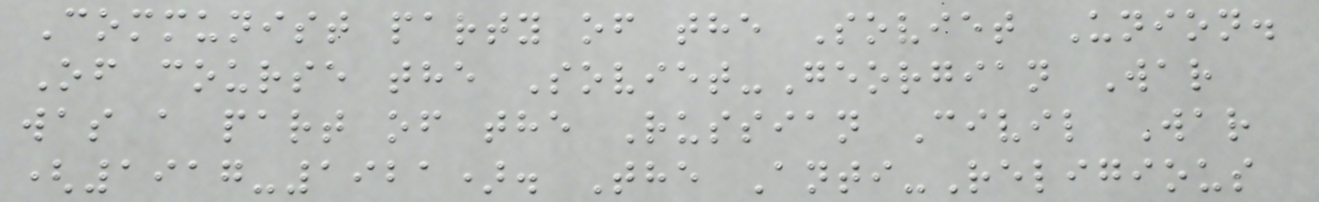Communist party of the Soviet Union.
Of course the Soviet-Georgian War
was a part of the Russian Civil War
(1917-1921). The Anti-Religious
